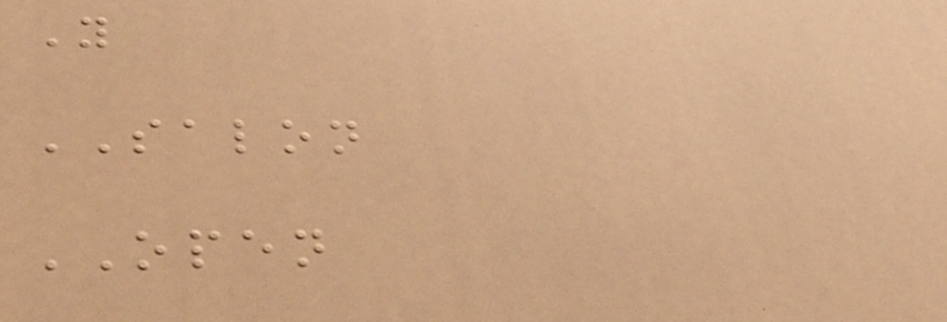Y
SALON
OPEN
